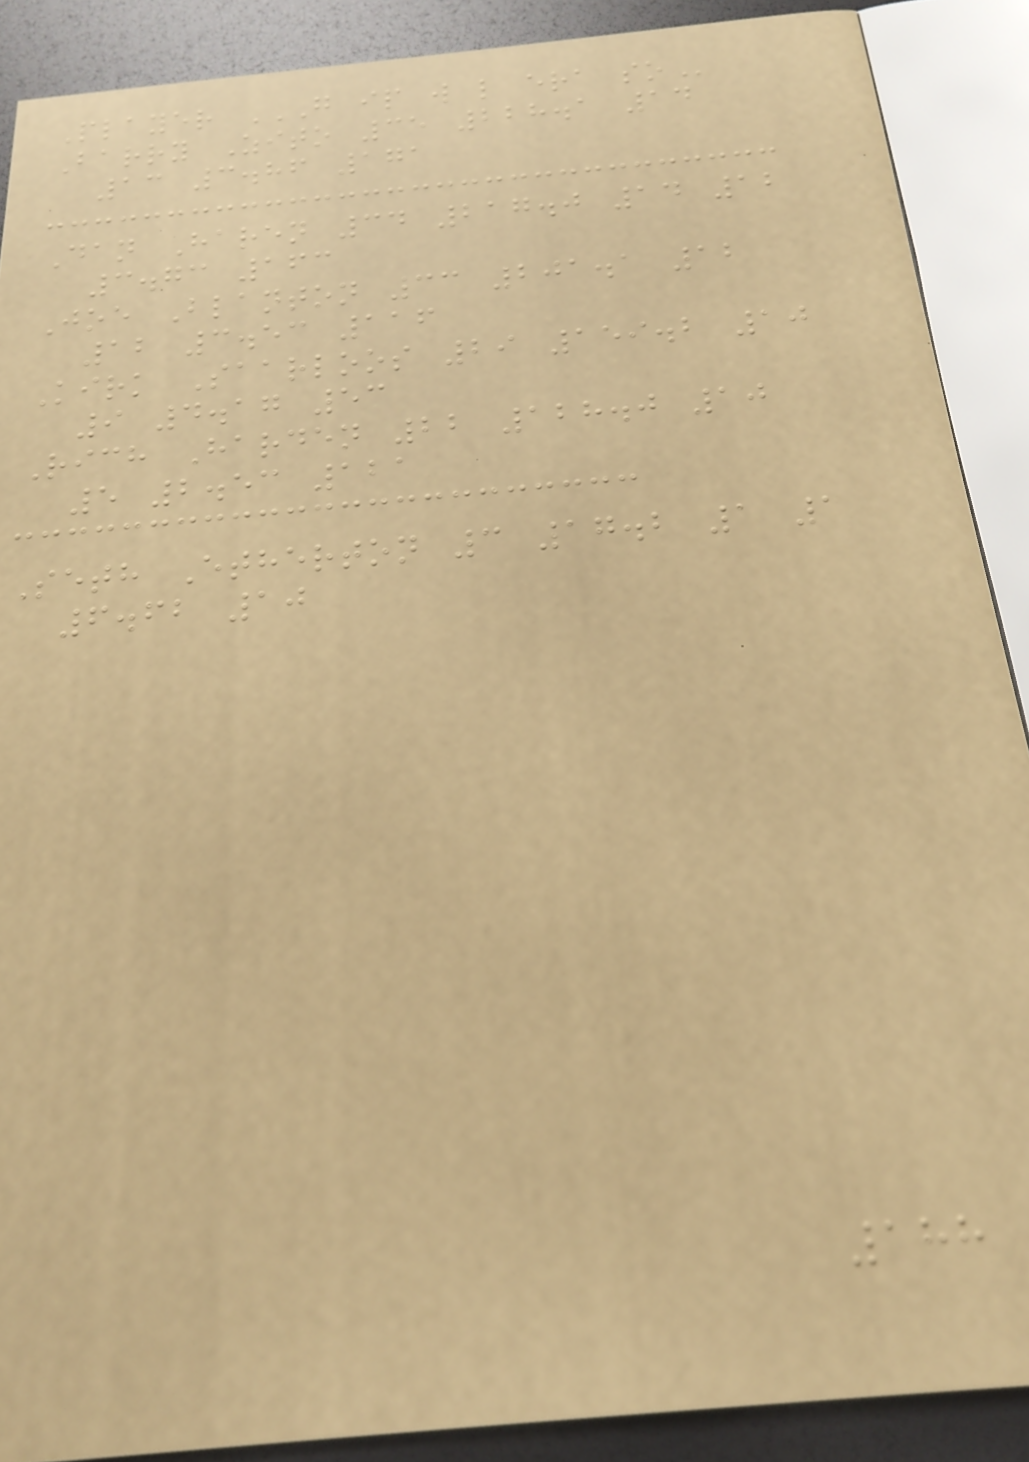Player G IP W L ERA SO
Barry Zito 35 228.1 14
13 3.86 171
Dan Haren 34 217.0 14 12
3.73 163
Joe Blanton 33 201.1 12
12 3.53 116
Kirk Saarloos 29 159.2 10
9 4.17 53
Rich Harden 22 128.0 10
5 2.53 121
Seth Etherton 3 17.2 1 1
6.62 10
188
